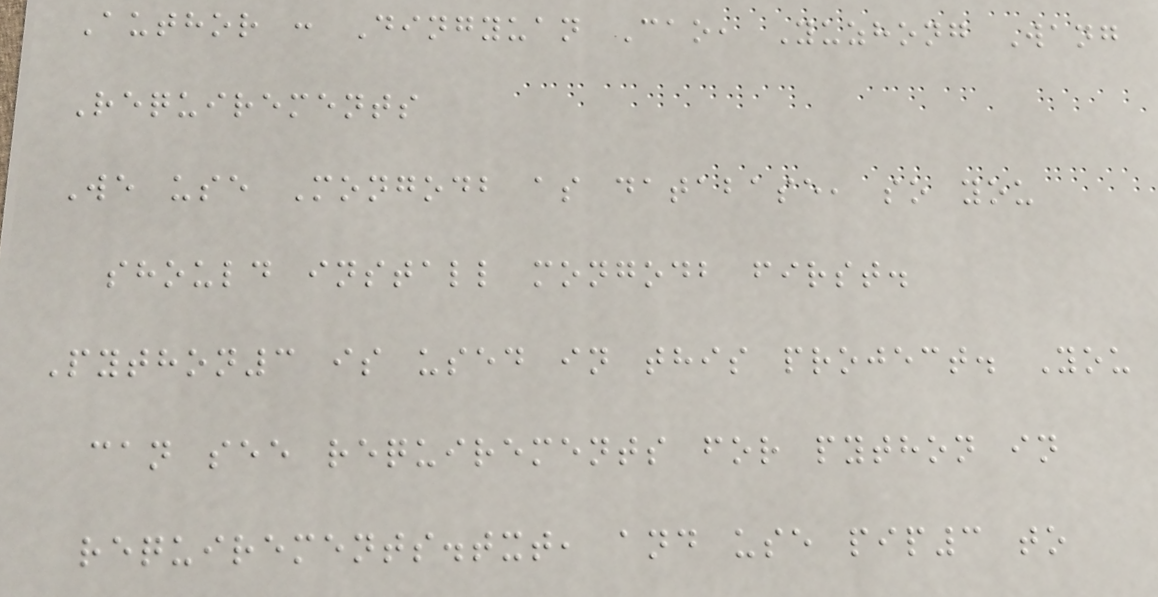Author : Dingyuan Cao, Yuzhong Wang
Requirements
We use Mongodb as database, so you
should install mongodb first.
Python3 is used in this project. You
can see requirements for python in
requirements.txt, and use pip3 to
